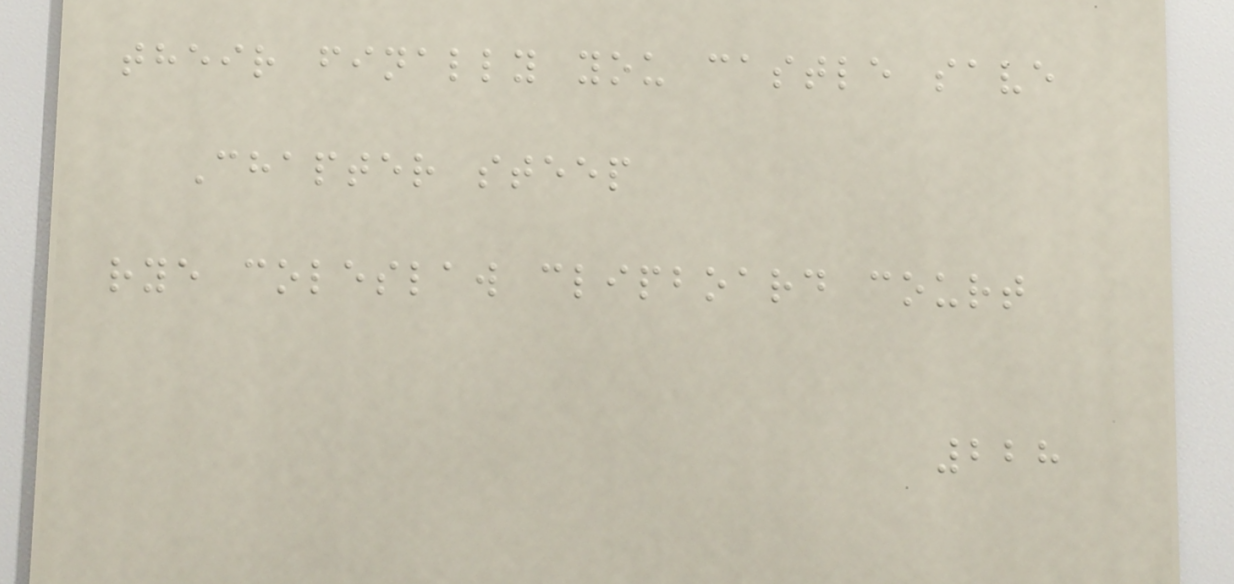their finally you castle save
Chapter steep
rye coleslaw clipboard court
228
